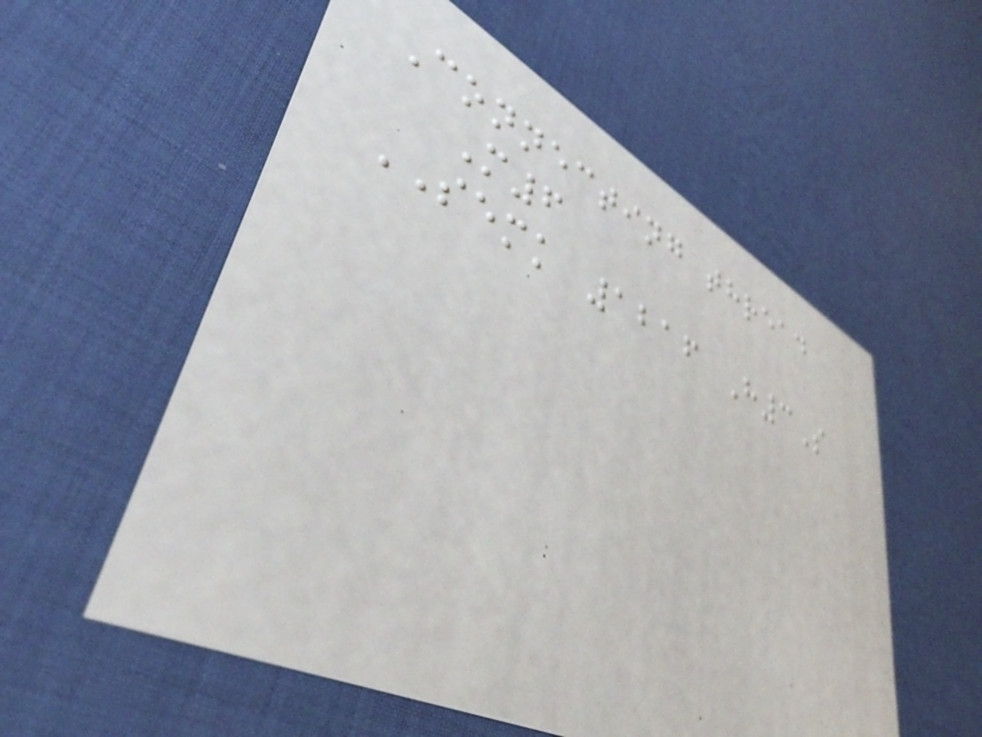Connecting thread
M6
SEMK 1216 H3S
